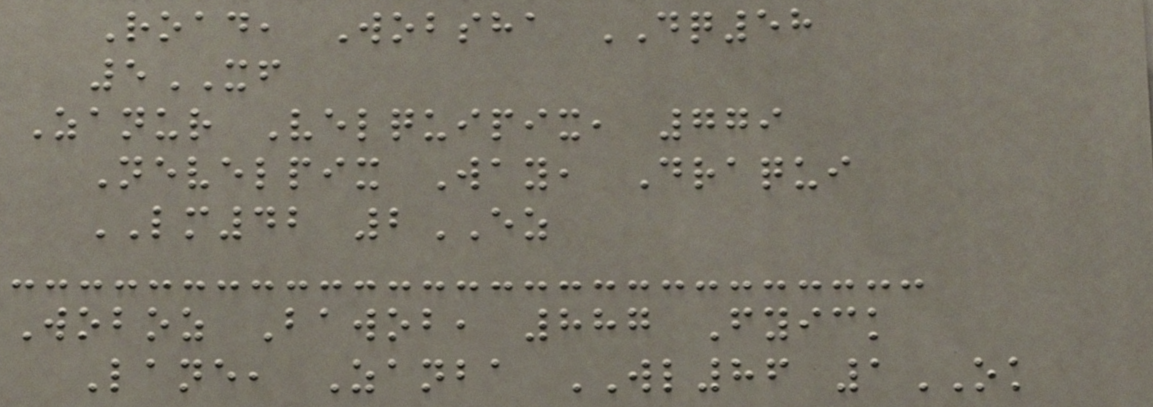Road, Wobsha DQ58
5XF
Zanur Velquipix, 779
Nevelpix Way, Draqui
LM42 2EZ
Woboz Bawob, 887 Fyick
Lane, Zanba WL86 1OK
